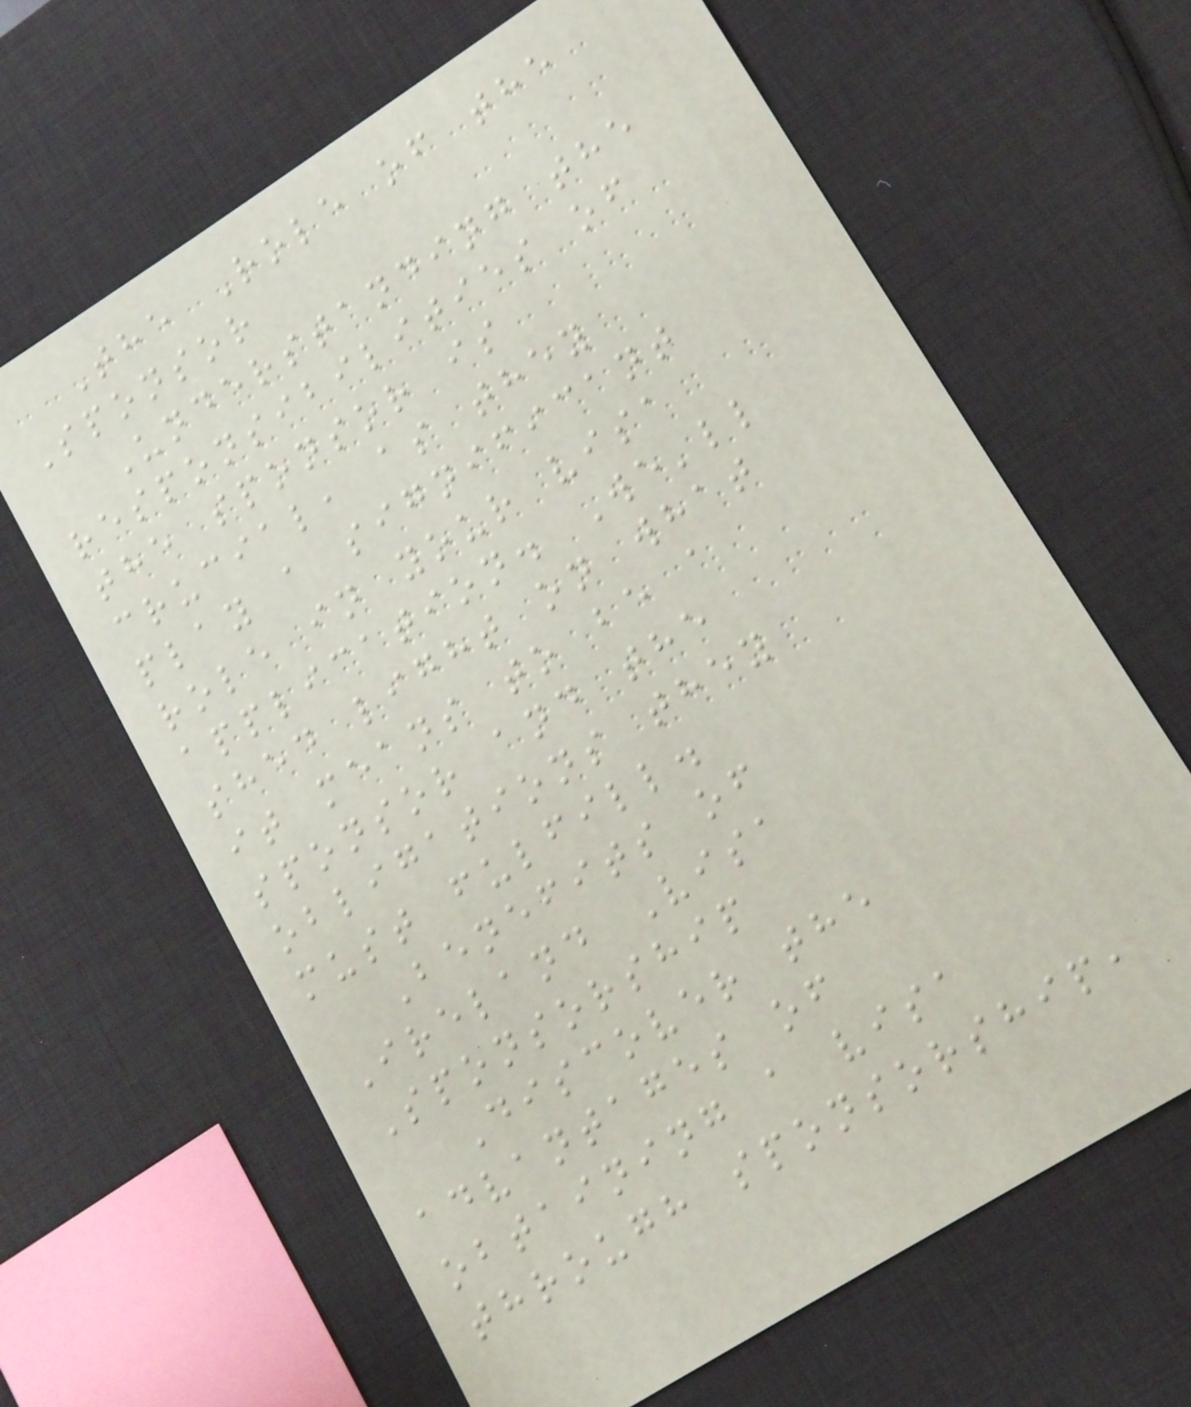The Role of the
Sponsor
Understanding the
responsibilities of
the sponsor is
crucial, as they
play a significant
role in your visa
application. We'll
shed light on what
it means to be a
sponsor and the
obligations they
must fulfill.
Benefits of
Ireland Visa
Sponsorship
Discover the
advantages of
obtaining a visa
through sponsorship,
